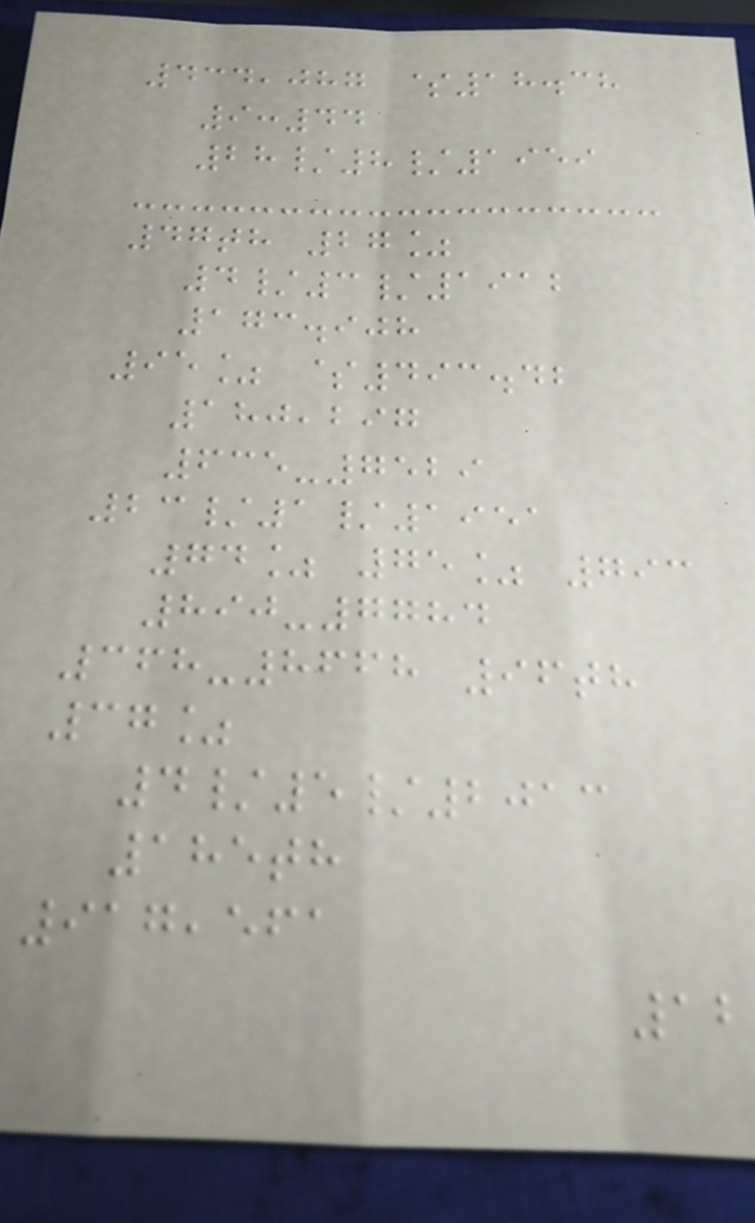434,087 $18.38
9:44
28/8/1959
47th 27%
4/3/1912
173.908
95% $493.42
180,297
635-7529
23/1/1951
74% 75% 793
890-7784
368-8668 96th
37%
4/5/2013
185th
917,561
12
